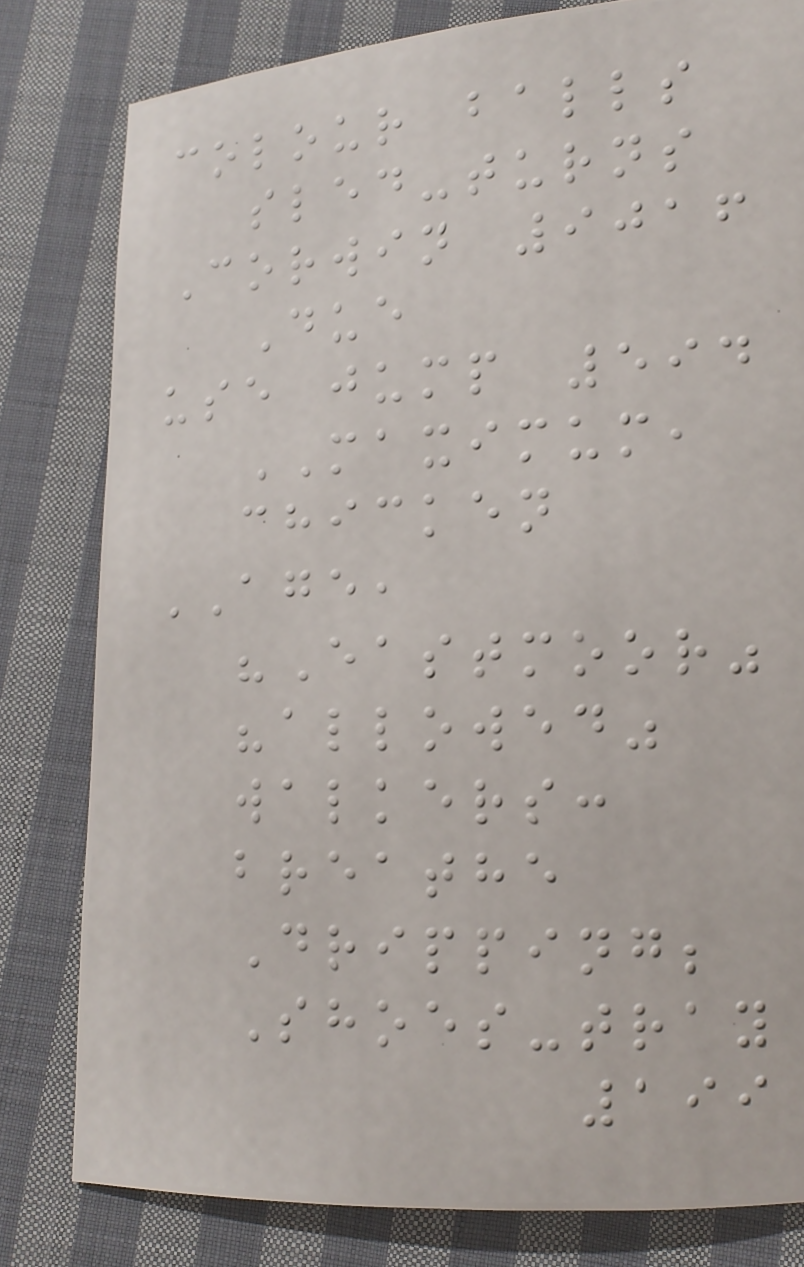colour balls
sled-turns
Corwin 9016
Due
use jump 594
MAXIMUM,
chicken
AGE,
"Eastmoor"
"allowed"
walkers:
breathe
Dripping;
Shoes-tray
199
